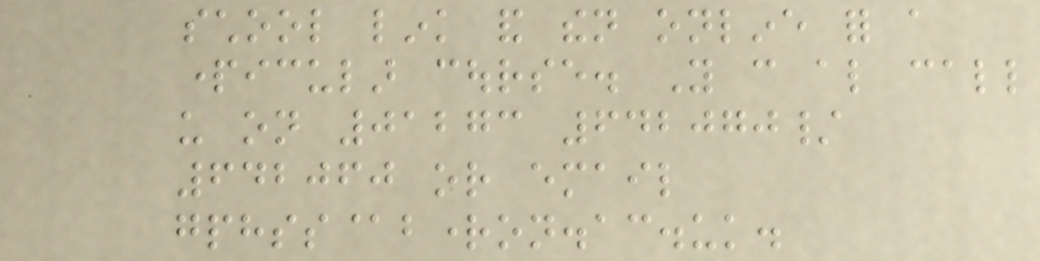school link and then online for a
particular course. You can also call
us on 01273 642070/
642060 or email
gphss@brighton.ac.uk.
